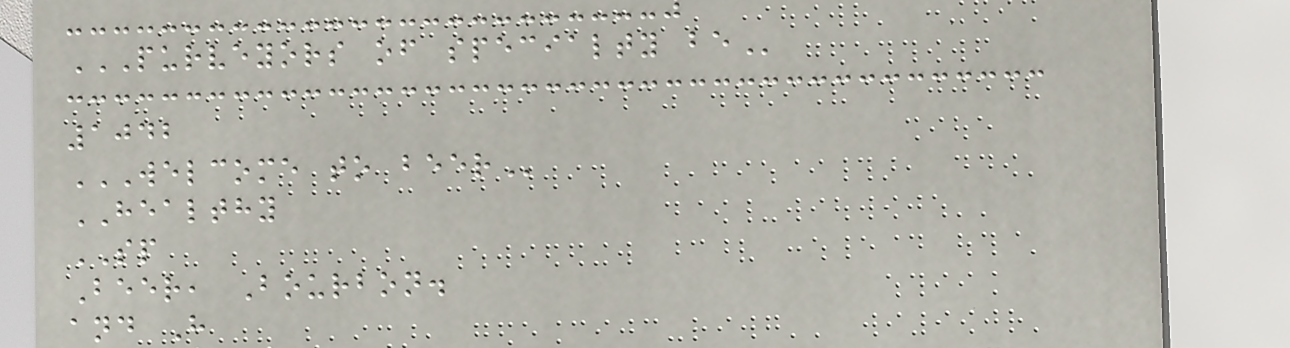PURVEYORS OF SPECIALTY BE
1042
WELCOME TO BEER
HEALTHY
SP
Beer, Bourbon.
and H
